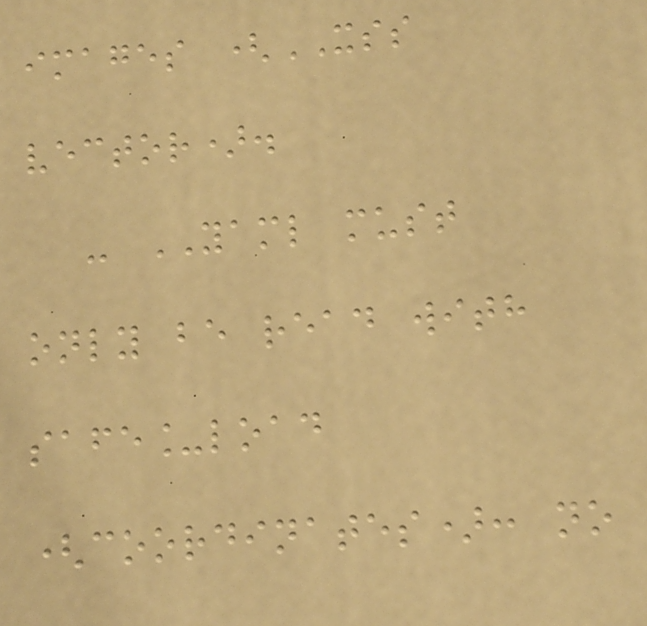images (XSS
vector).
- YAML must
only be read with
safe_load
(coordinates): no
